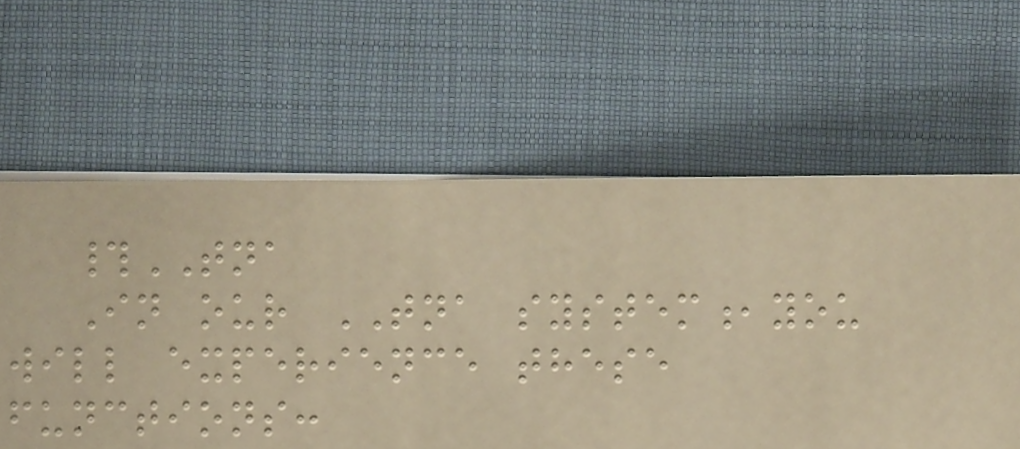#TNA
In our TNA system,you
will experience these
functions:
